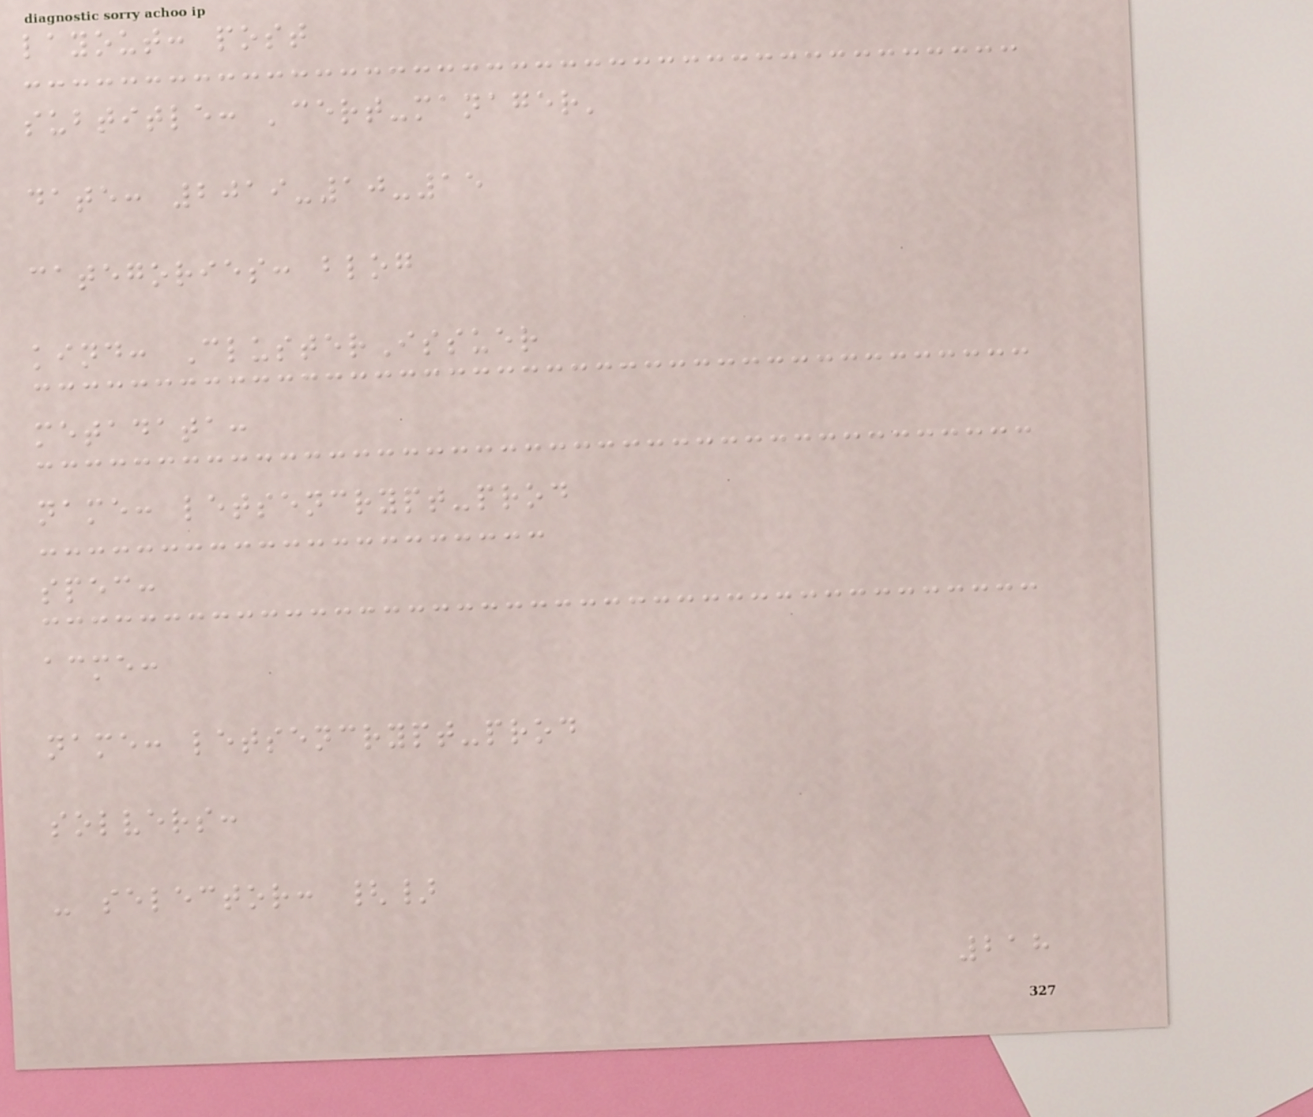layout: post
subtitle: 'cert-manager'
date: 2019-10-15
categories: blog
kind: ClusterIssuer
metadata:
name: letsencrypt-prod
spec:
acme:
name: letsencrypt-prod
solvers:
- selector: {}
218
